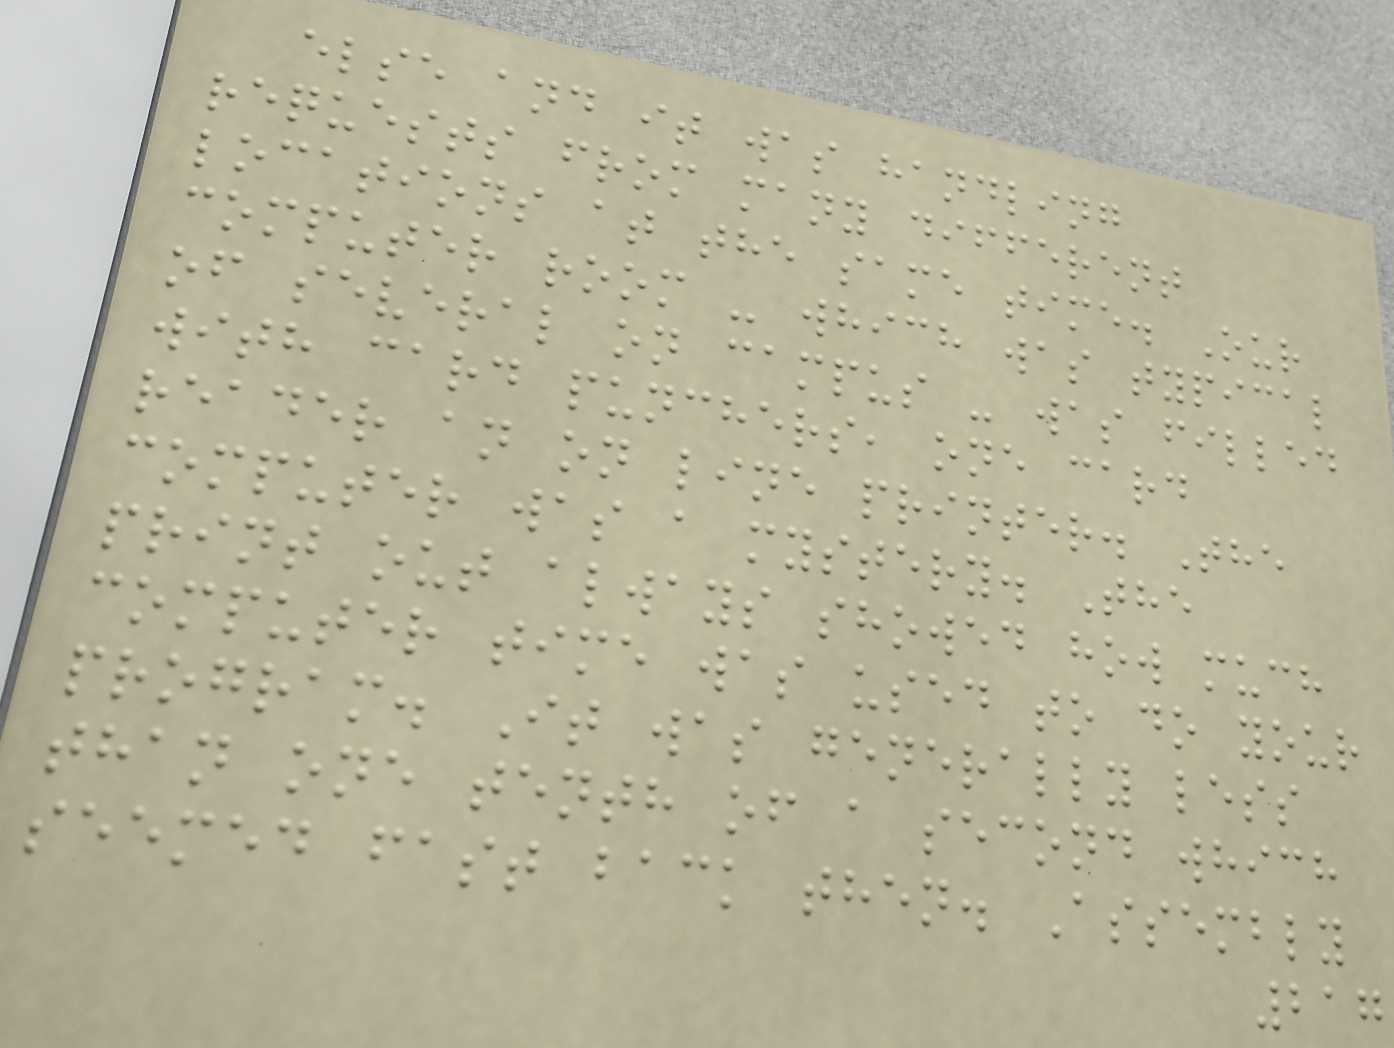else and it was handling
requests from many different
locations at the same time. Our
computer room - which was typical
of several on campus - was filled
with card punchers, one card
reader an on line printer. The
computer was a mystery. The
print out always showed how much
computer time was used to do your
program. It was generally less
than one tenth of a second which
seemed fast back then. Assembly
217
